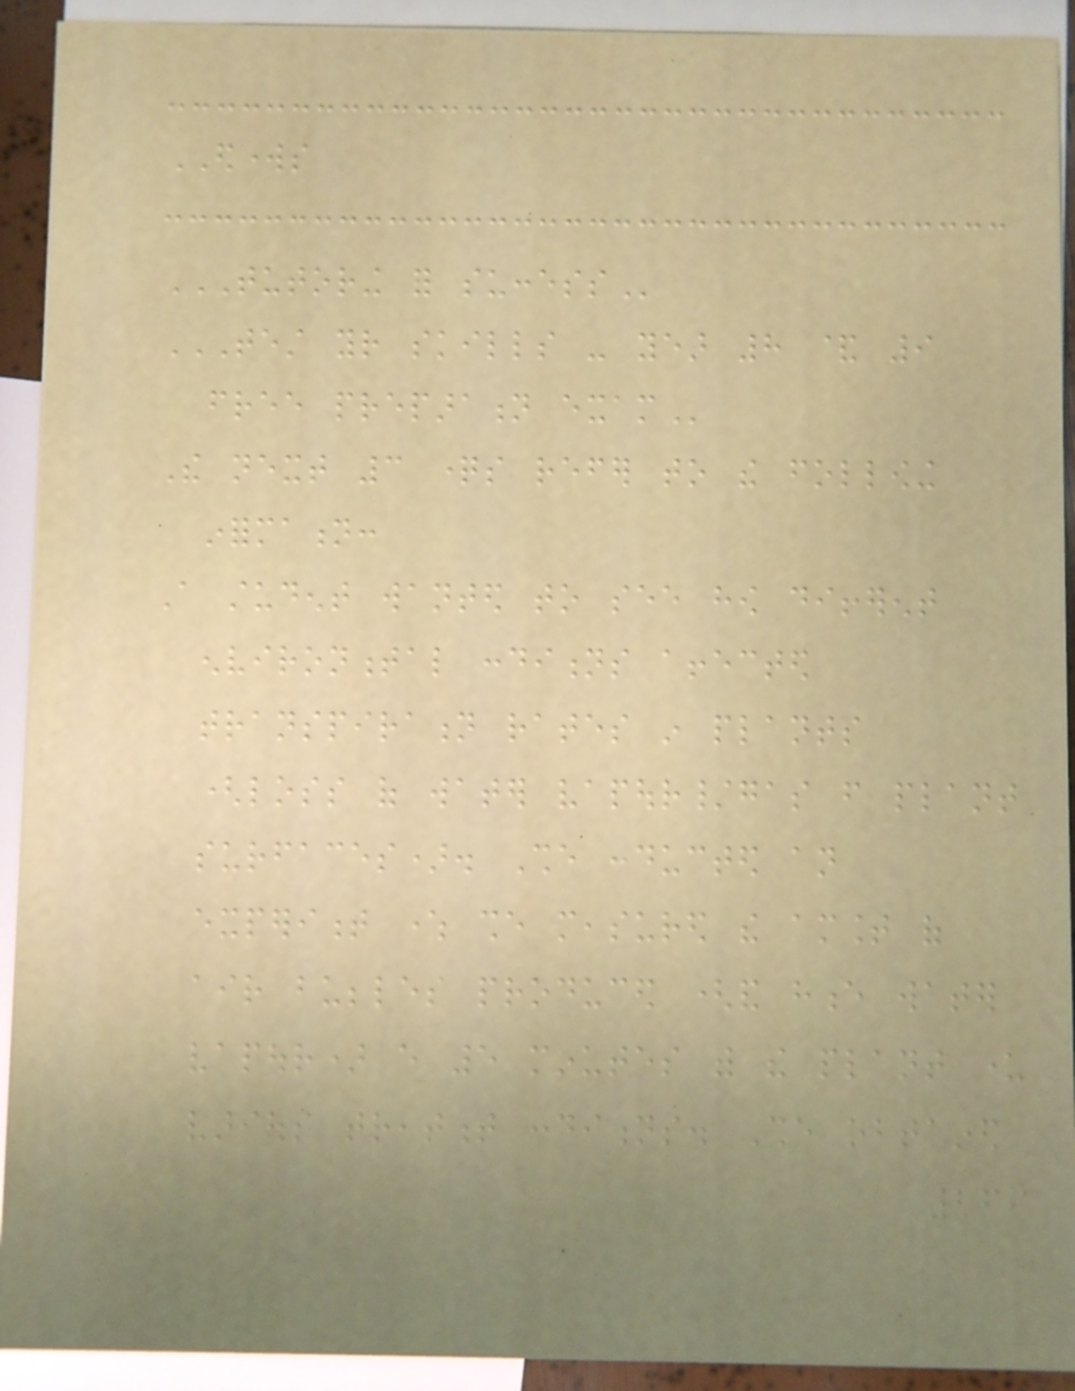EDWORKS
TUTORING FOR SUCCESS
TEST YOUR SKILLS - YEAR 8 & 9
FREE PREPARATION EXAM
The next 3 questions refer to the following
information:
A student wanted to see how different
environmental conditions affected
transpiration rates in plants
(loss of water vapour/gas from plant
surfaces). She conducted an
experiment where she measured the amount of
air bubbles produced (and hence water
vapour) every 5 minutes with the plant under
various treatment conditions. She obtained
269
